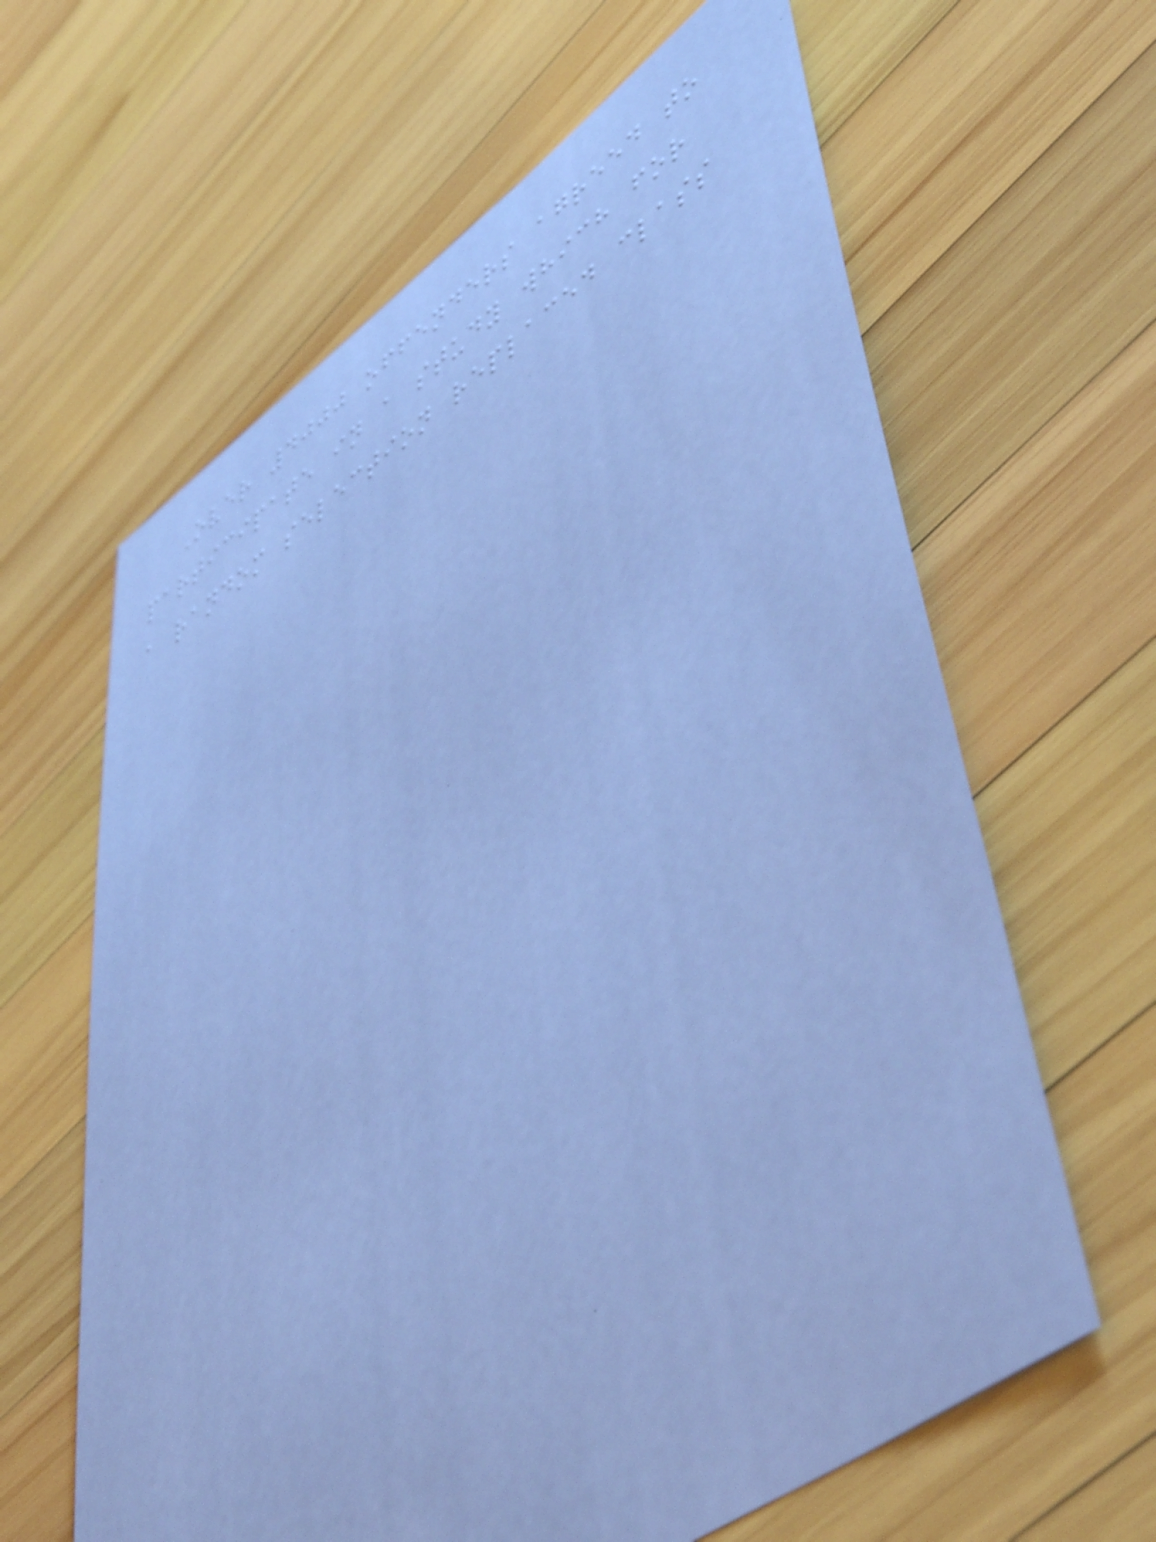Over 4000 offenders agreed to
participate in a study which for
a random selection replaced class
